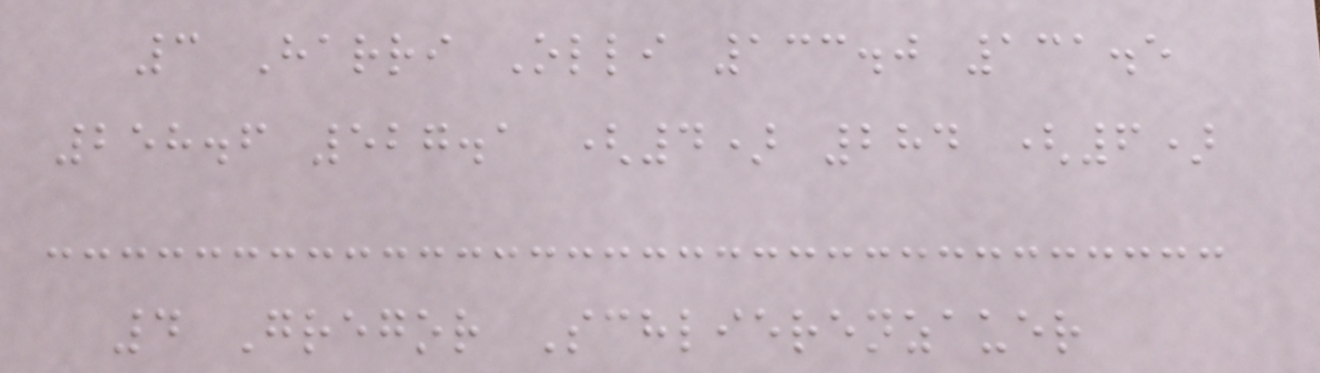3 Harri Olli 133.0 131.5
258.6 527.1 (4) 284 (6)
4 Gregor Schlierenzauer
